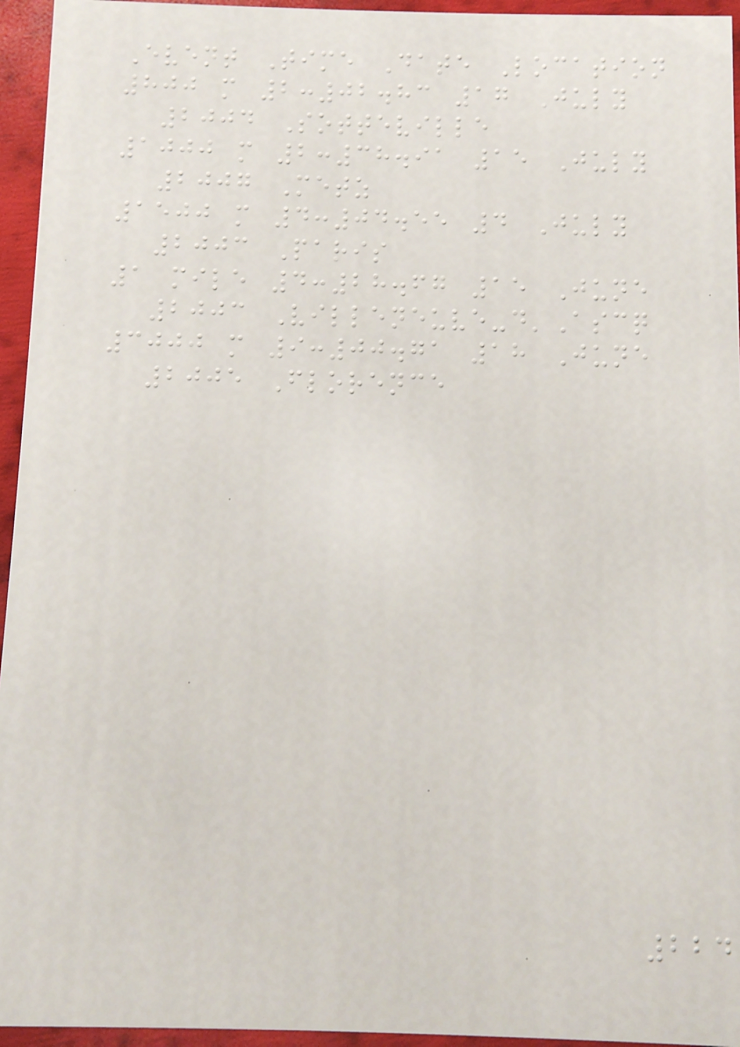Event Time Date Location
800 m 2:02.83 17 July
2004 Sotteville
1000 m 2:38.91 15 July
2007 Metz
1500 m 4:04.55 4 July
2003 Paris
1 mile 4:28.67 15 June
2003 Villeneuve-d'Ascq
3000 m 9:00.71 18 June
2005 Florence
224
